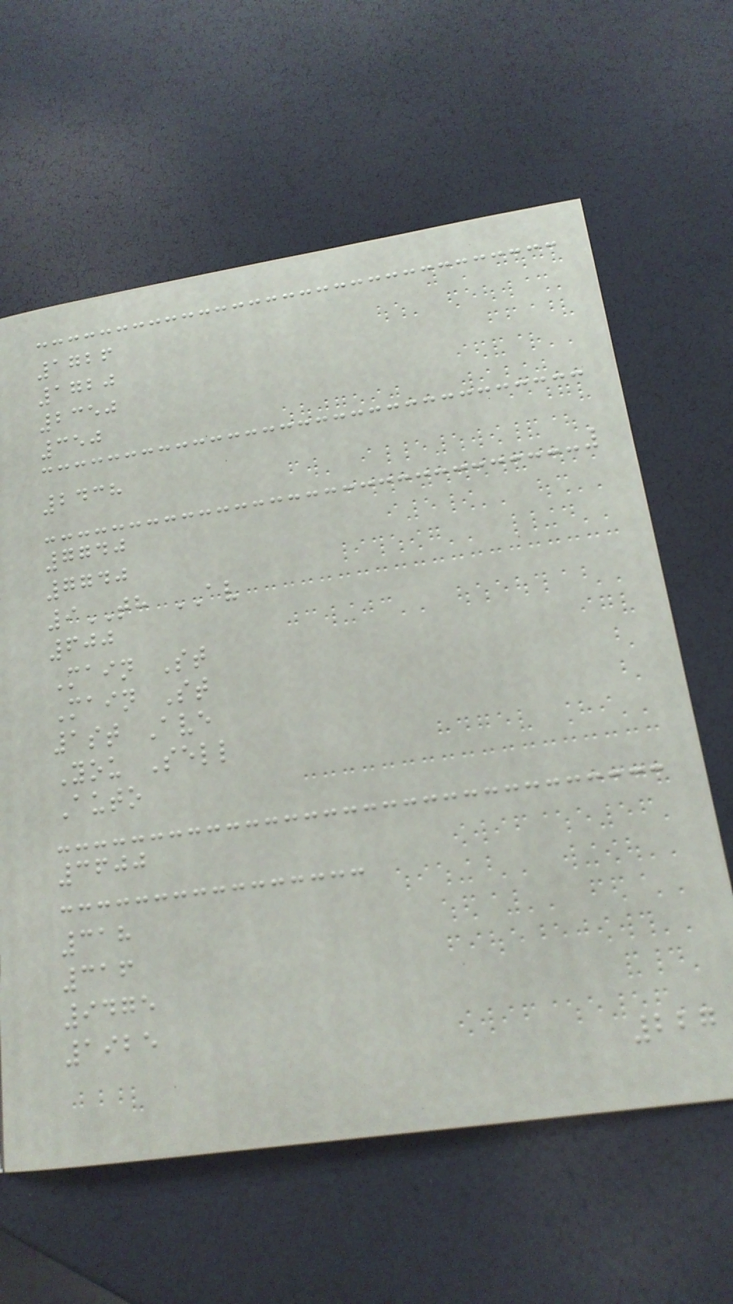1726
1720
2350
350
2438
7740
7740
9TH AV
600
Main St
Main St
1st Ave
You Sell
Auto
3600
318
316
9475
1925
227
